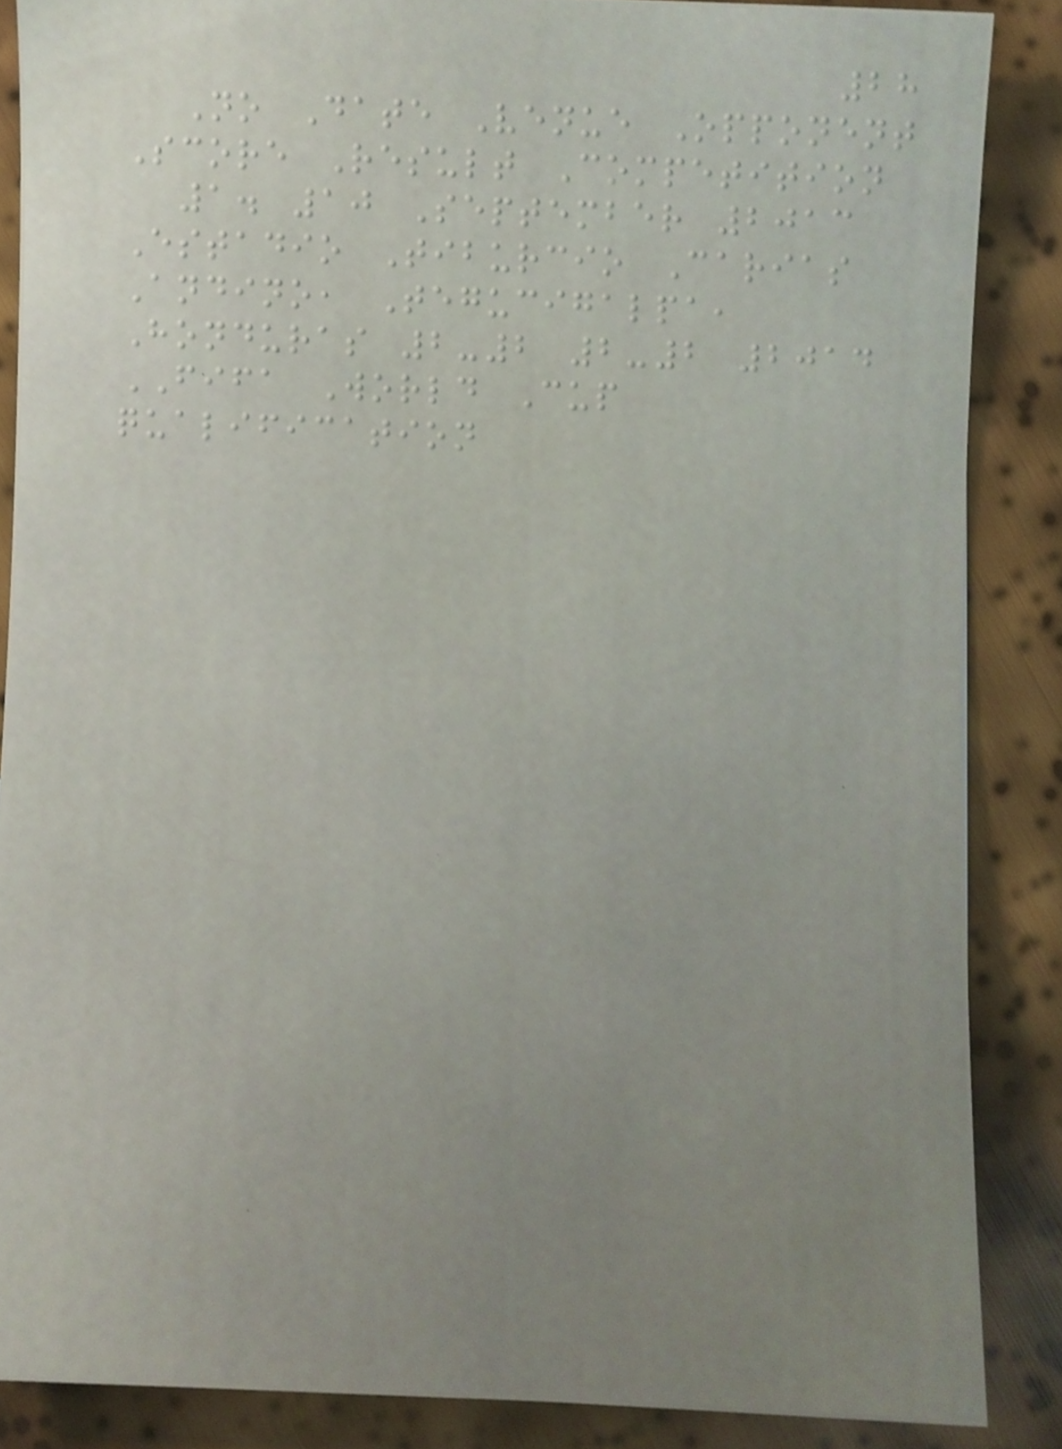28
No Date Venue Opponent
Score Result Competition
1. 10 September 2013
Estadio Tiburcio Carias
Andino, Tegucigalpa,
Honduras 2-2 2-2 2014
FIFA World Cup
qualification
